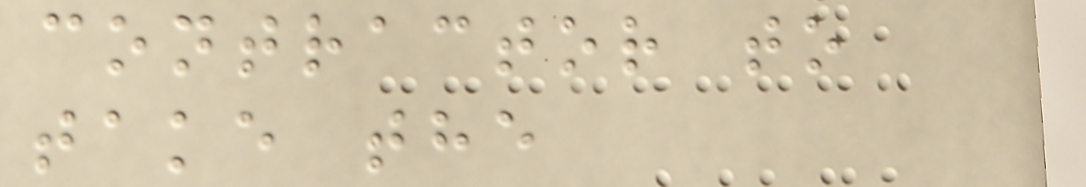contractor to
take the
